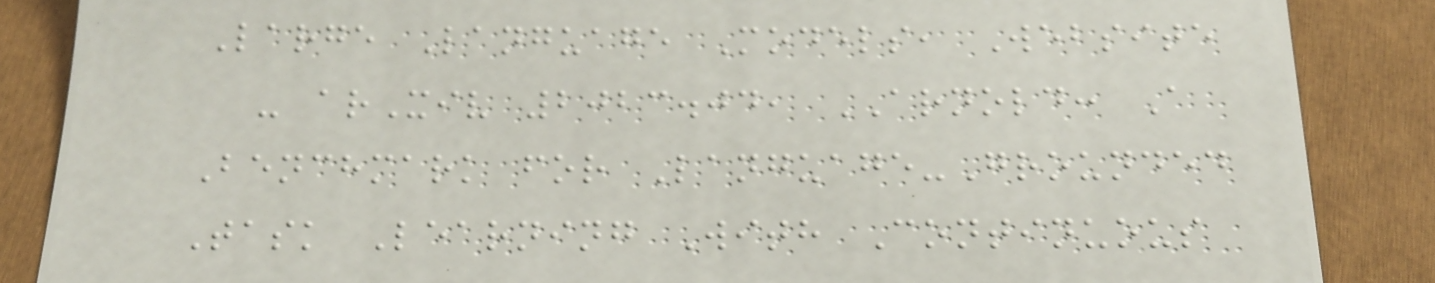Large Language Models, Website
- arXiv 2023.04, ARNOLD: A
Benchmark for Language-Grounded
Task Learning With Continuous
